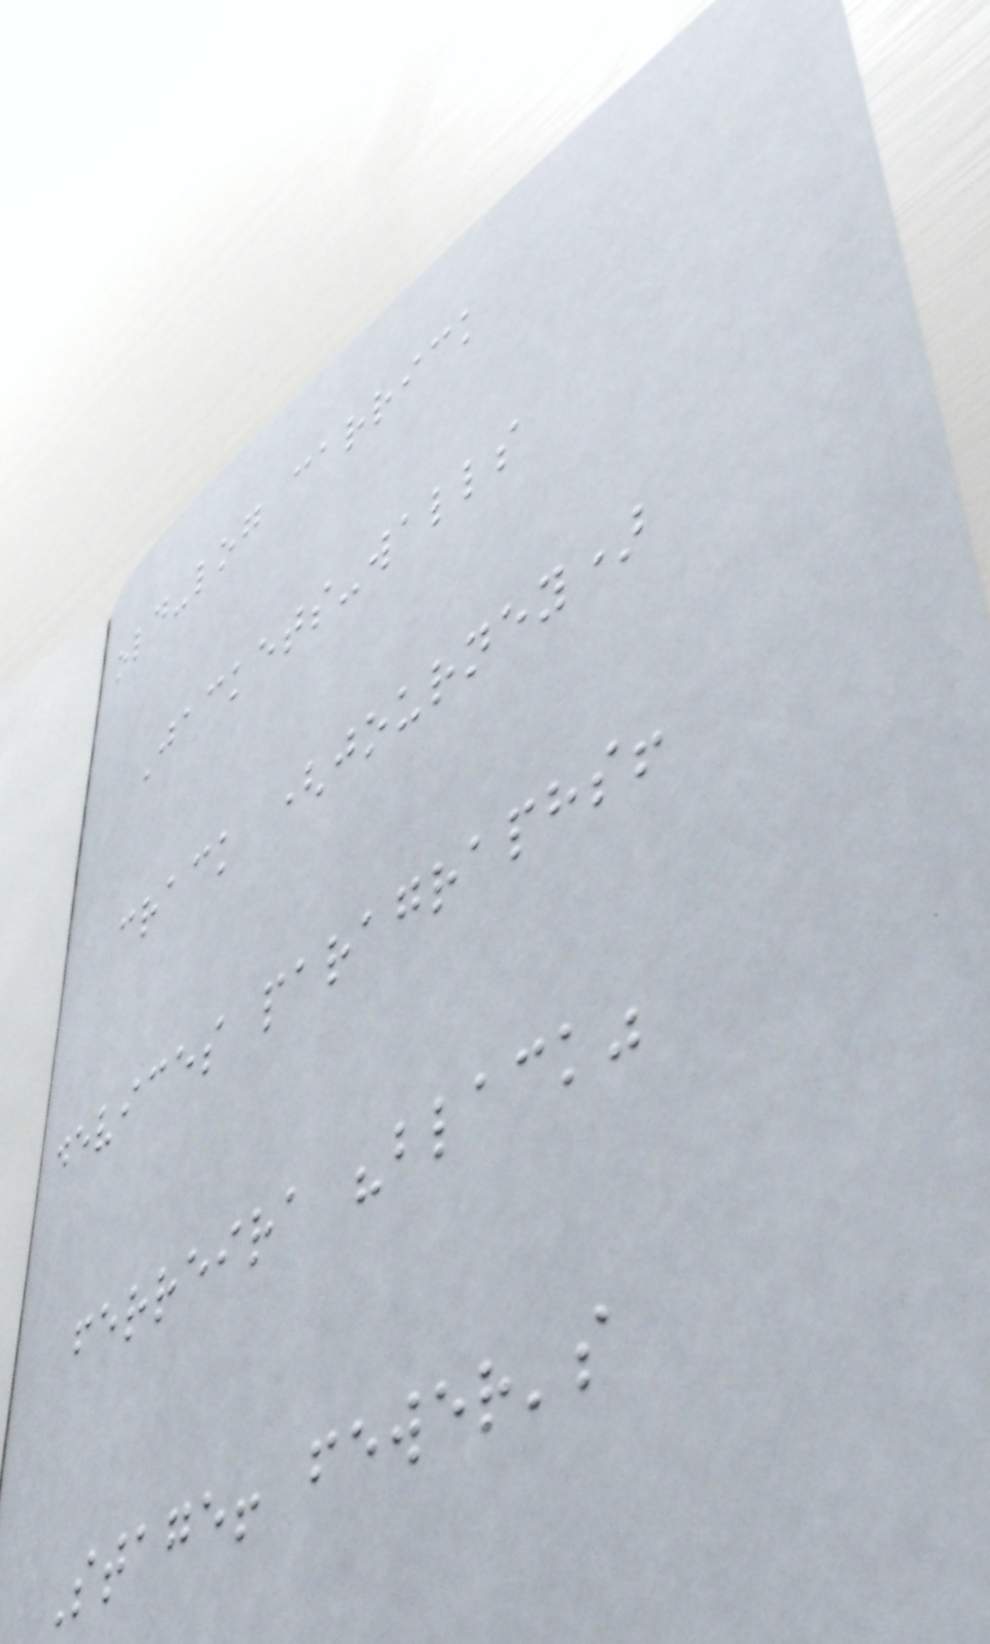old-log carrick
Jackets-walls
crack (journey)
devices paragraphs!
ferreira "black"
Stage! fewer's
